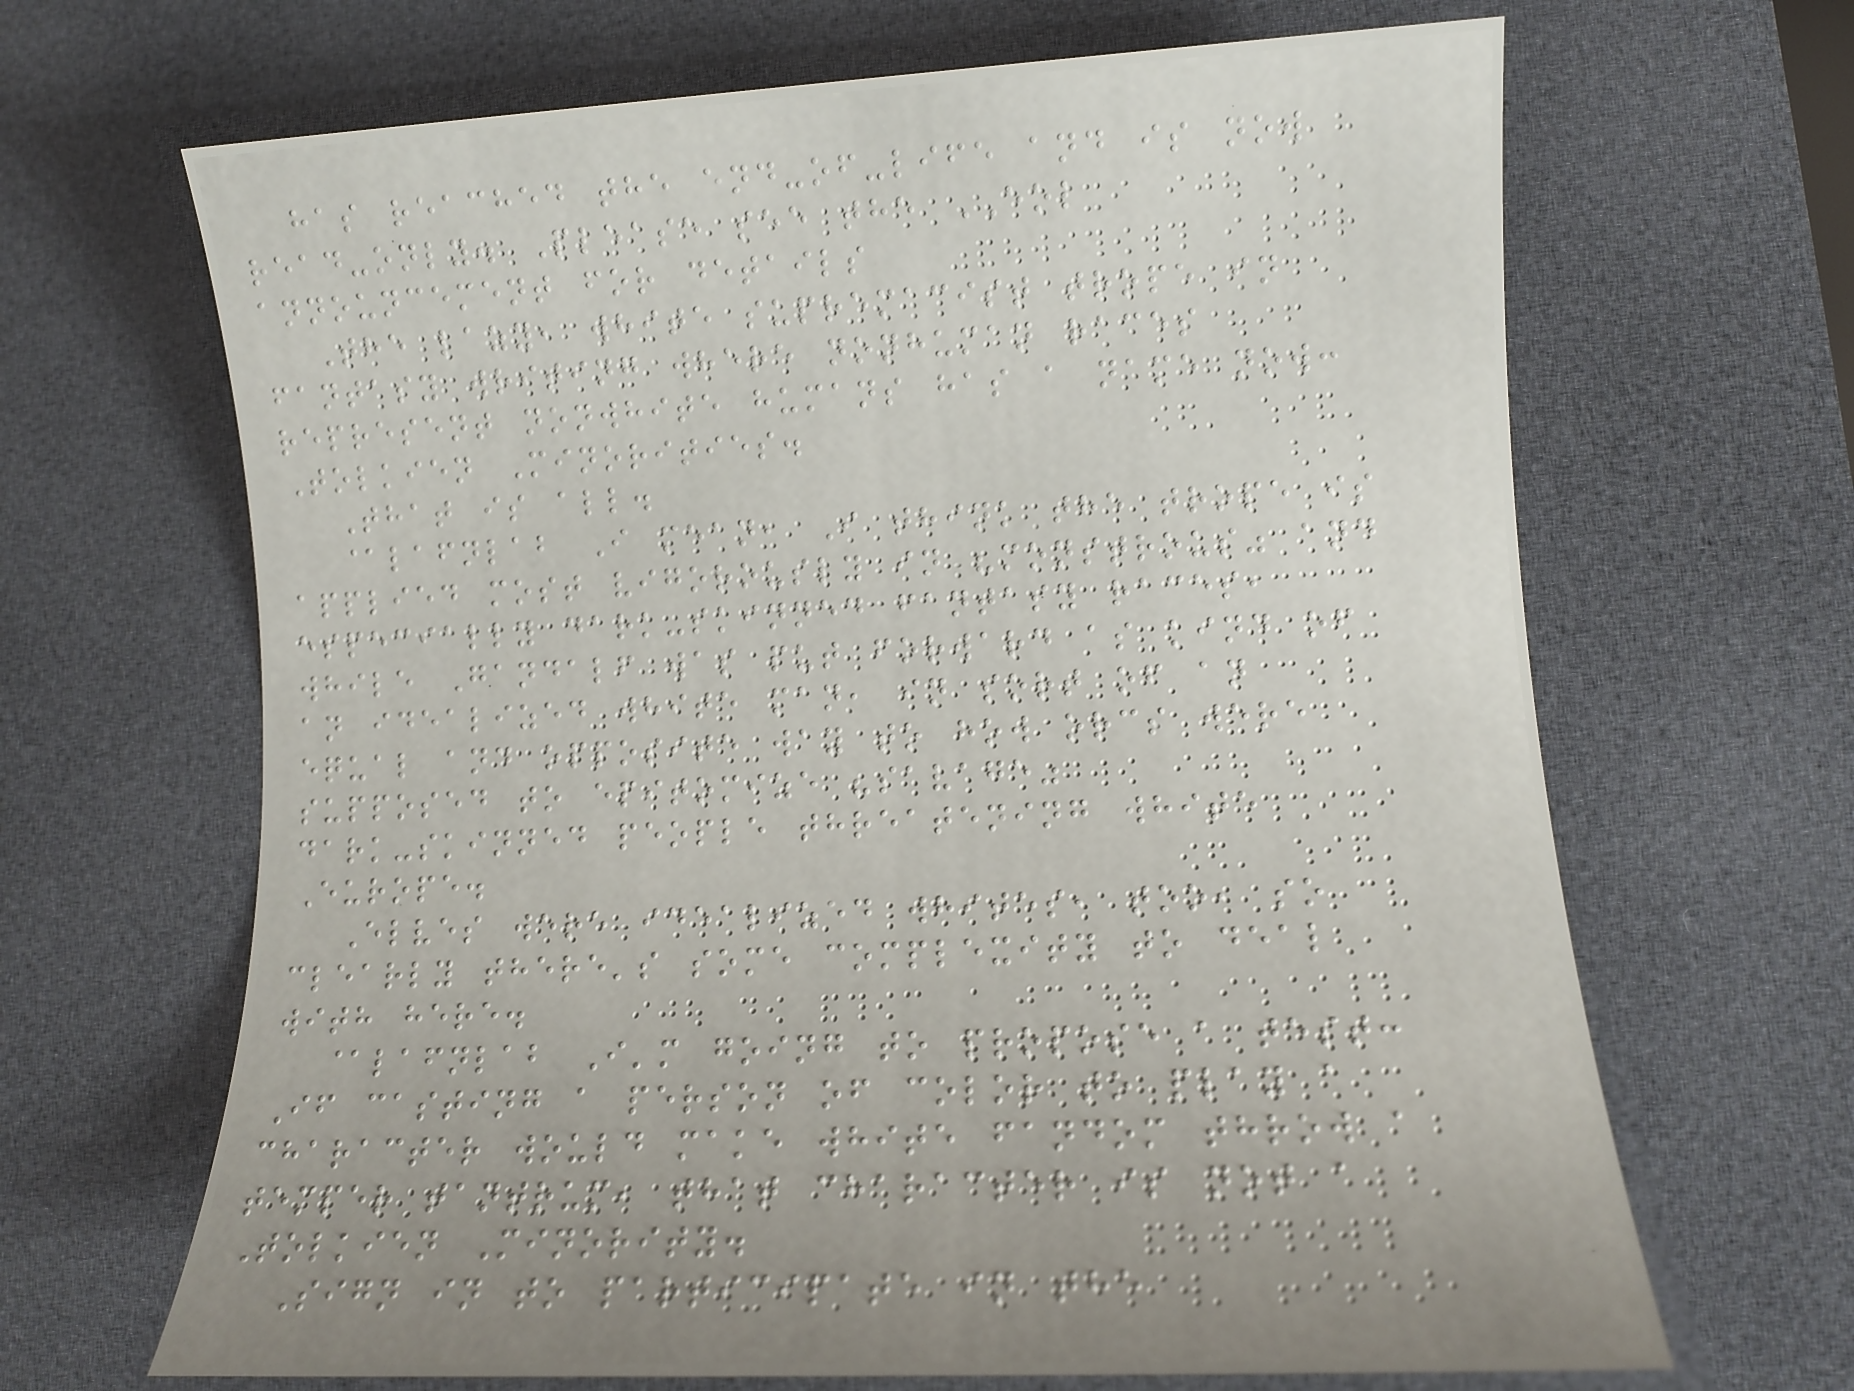has reached the end-of-life and is now
read-only. Please see the EOL
announcement for details
The lazy, white supremacist trope in
fantasy writing where nonhuman races
represent nonwhite humans has a name now:
Tolkien Minorities.
That is all.
@lafnlab I mean, I think the trope is
applied most vigorously in "monstrous" and
especially dark-skinned fantasy races,
while Gandalf was put forward as kind of
an idealized white man, in sort of an
equal and opposite way to how orcs were
supposed to epitomize "savage"
dark-skinned people threatening white
Europe.
Elves were idealized whites, too, so
clearly there's some complexity to deal
with here.
@lafnlab I'm going to propose a test:
If casting a person of color to play a
character would make white fandom throw a
temper tantrum, that character is not a
Tolkien Minority.
Sign in to participate in the
